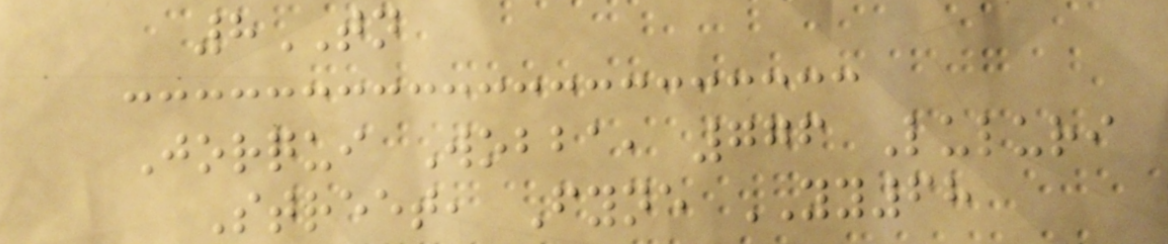8TN
Jorqui Wobba, 776 Luluri
Street, Fyne YY68
